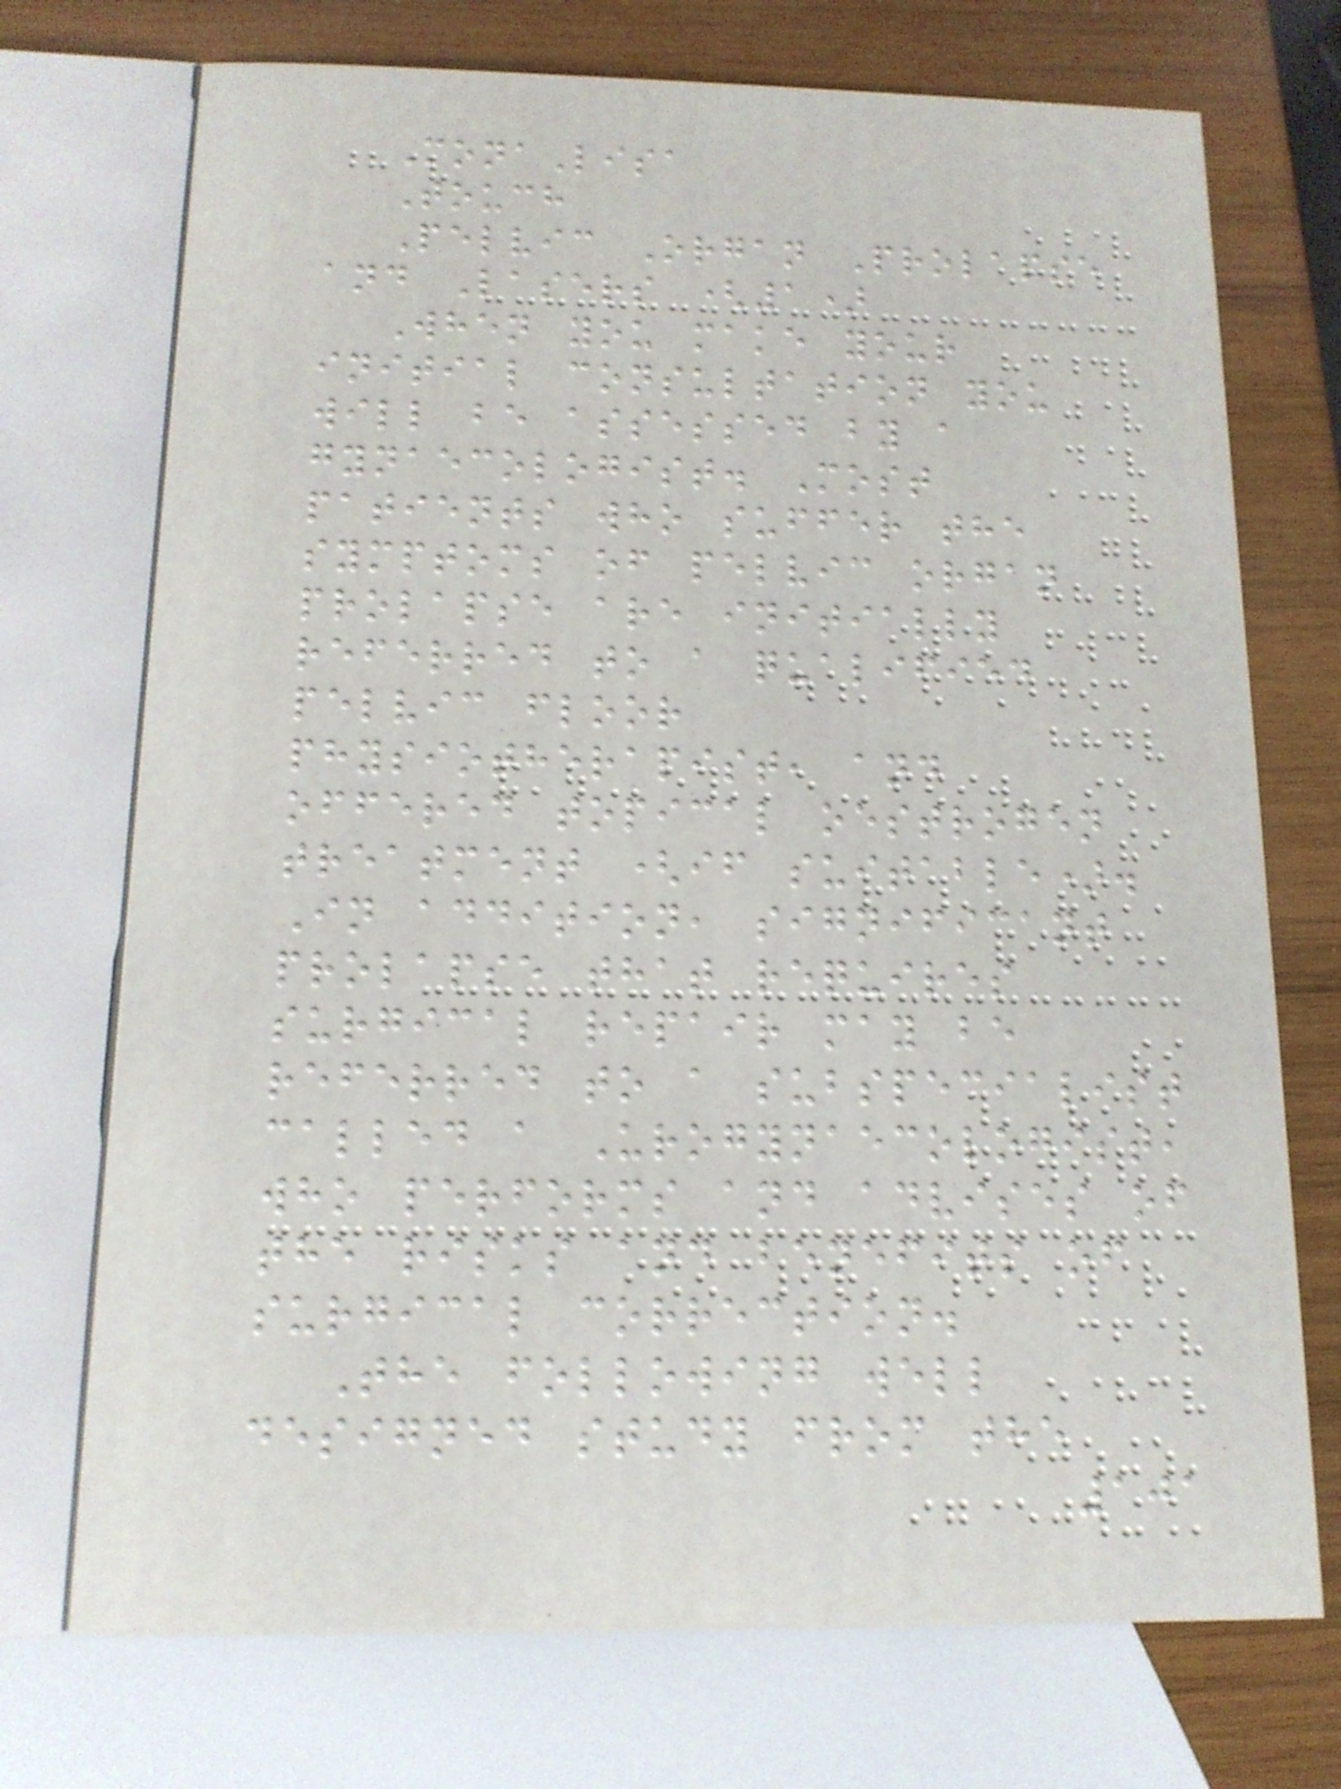MonaLisa
Touch
Pelvic Organ Prolapse
and Lasers (1)
When you make your
initial consultation you
will be assessed by a
gynaecologist. Most
patients who suffer the
symptoms of pelvic organ
prolapse are initially
referred to a qualified
pelvic floor
physiotherapist, and
offered topical oestrogen
treatment (if suitable).
In addition, significant
prolapse that requires
surgical repair may be
referred to a subspecialist
called a Urogynaecologist,
who performs and advises of
the risks and benefits of
surgical correction.
The following well
designed study from the
101
